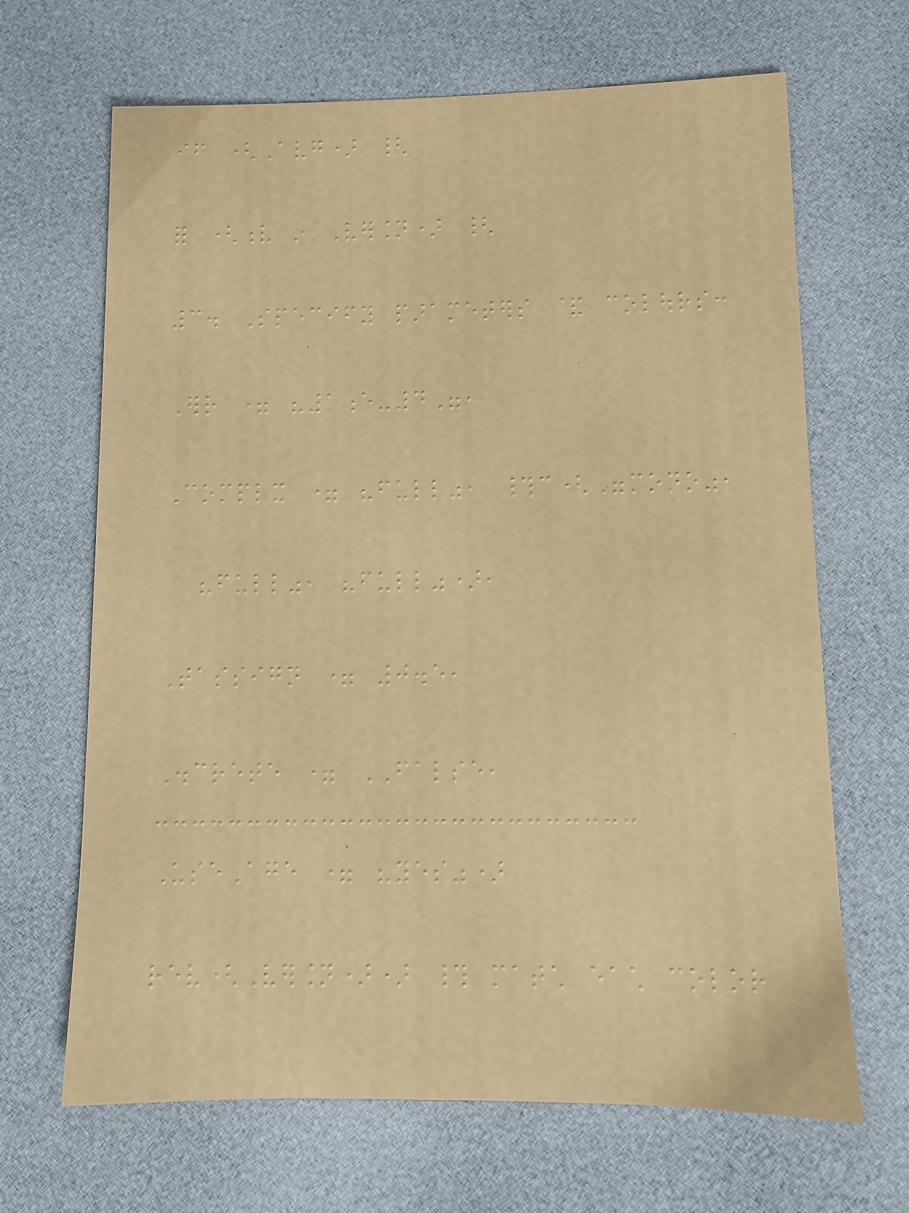if (Avg) {
for (v in Version) {
3. Specify parameters & colours:
Err = "1e-4",
Complx = "full", #c("mono",
"full", "full"),
Tassign = 0.5,
Discrete = FALSE,
UseAge = "yes")
rev(Version)) # match each color
